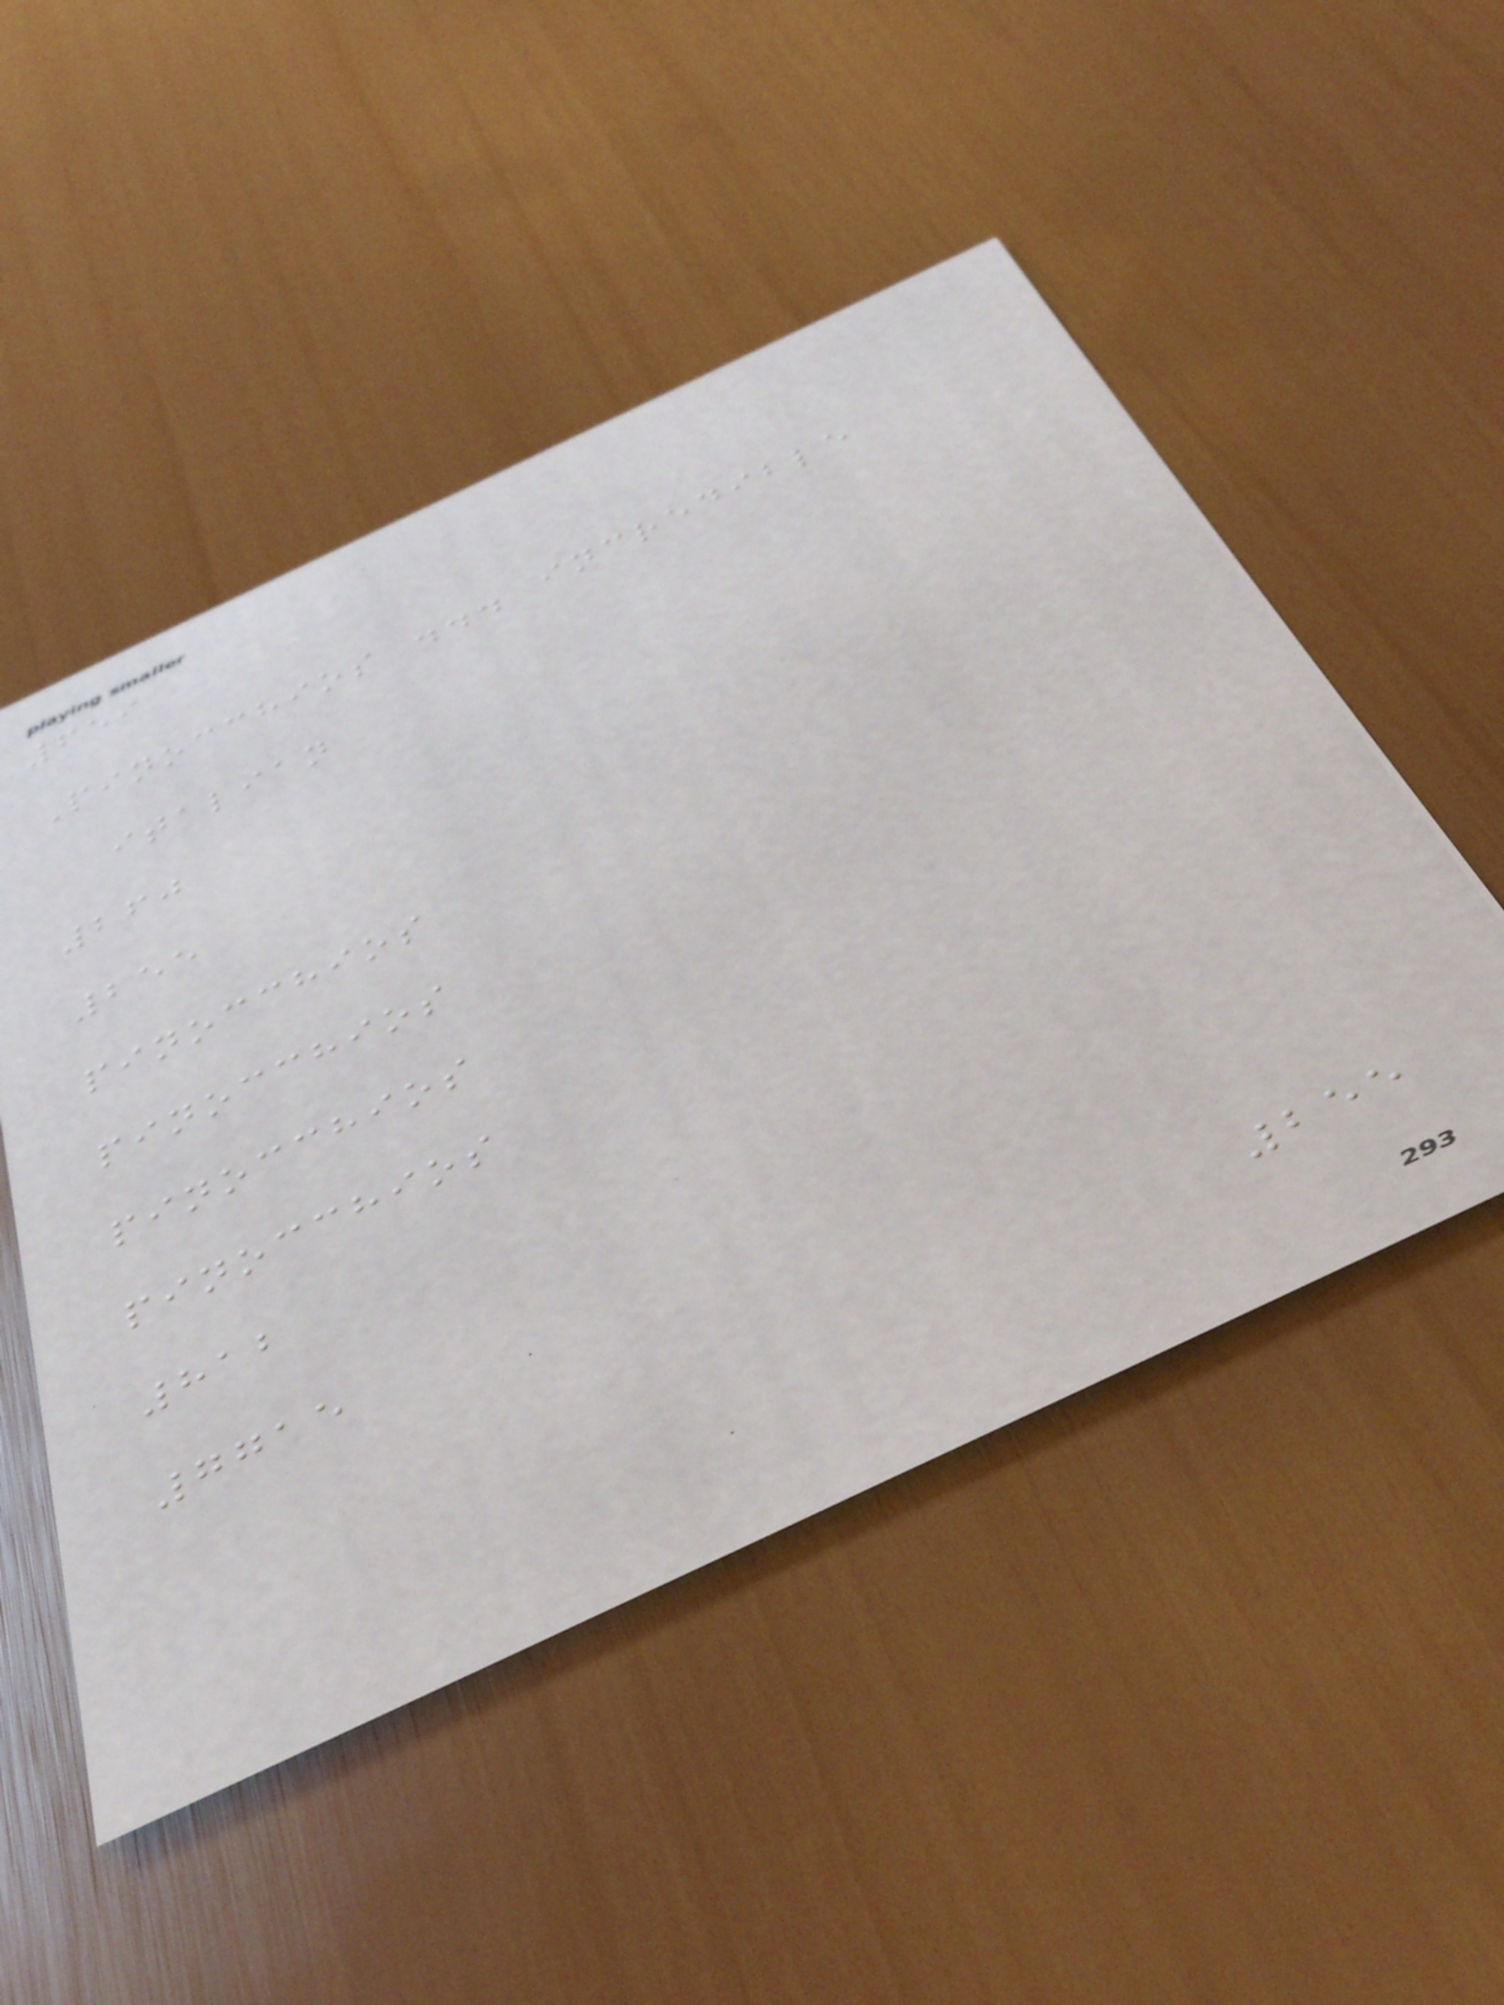659
Pinocchios ... incredible
italian
260
255
pinocchios
pinocchios
pinocchios
pinocchios
812
7715
255
